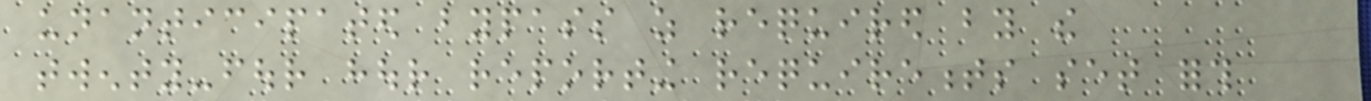unanticipated bypass as required by the
twenty-four hour reporting requirements set forth
